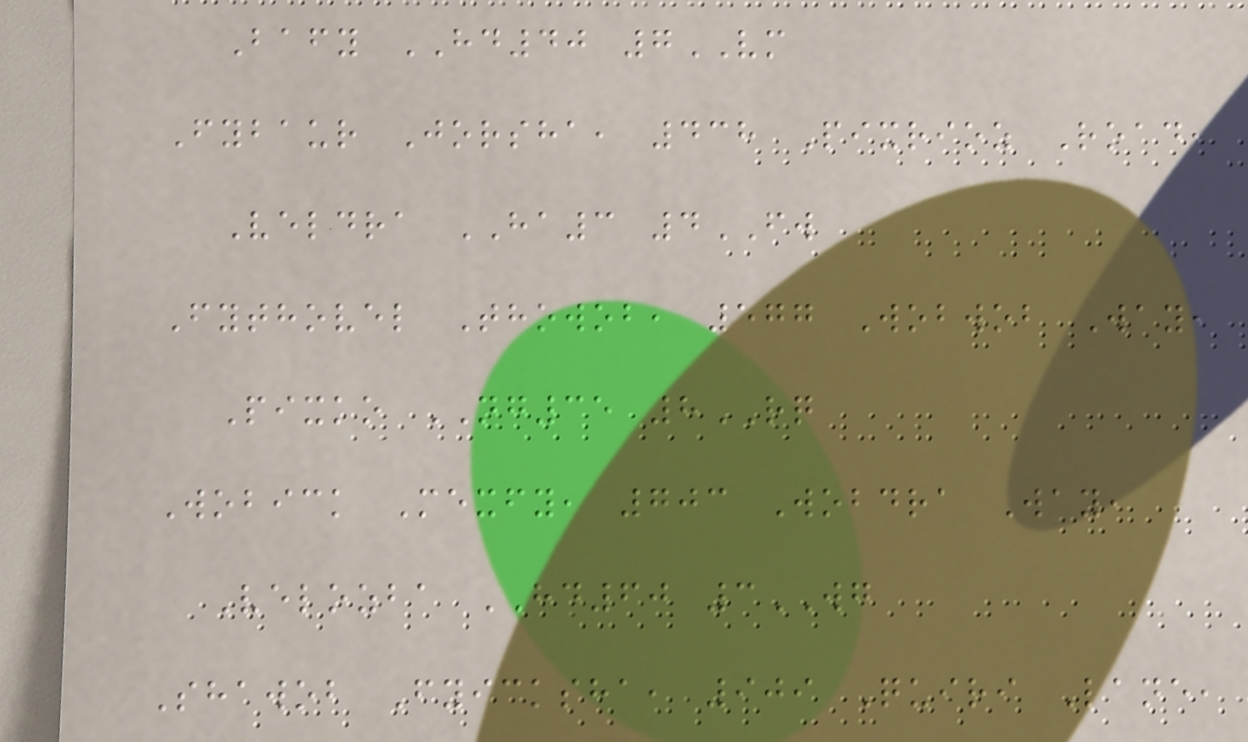Bafy HD40 7VM
Fybaur Jorsha, 438 Pixrioz Road,
Veldra HA3 4FW
Fythovel Thowob, 577 Wobwob Way,
Pixko NG35 8RQ
Wobick Mexfy, 703 Wobdra Way,
Velozba HD60 3WG
Shawob Fyicksha, 909 Quiri Lane,
